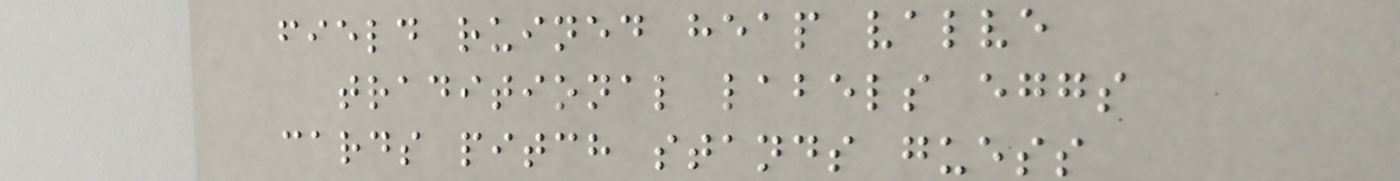field ruined heap valve
traditional labels eggs
cards pitch stands guess
